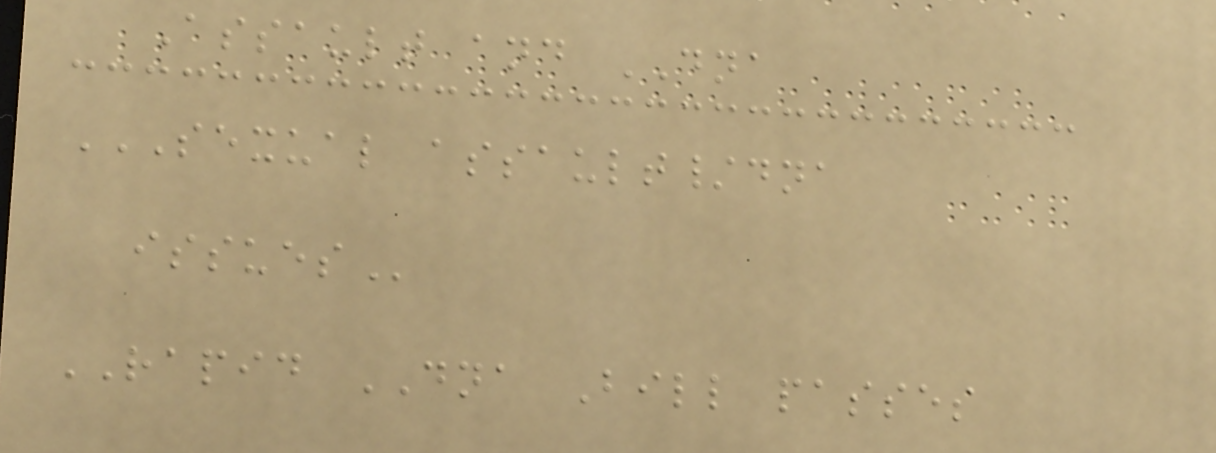Assault and DNA
SEXUAL ASSAULT/DNA
ISSUES
RAPID DNA Bill passes
